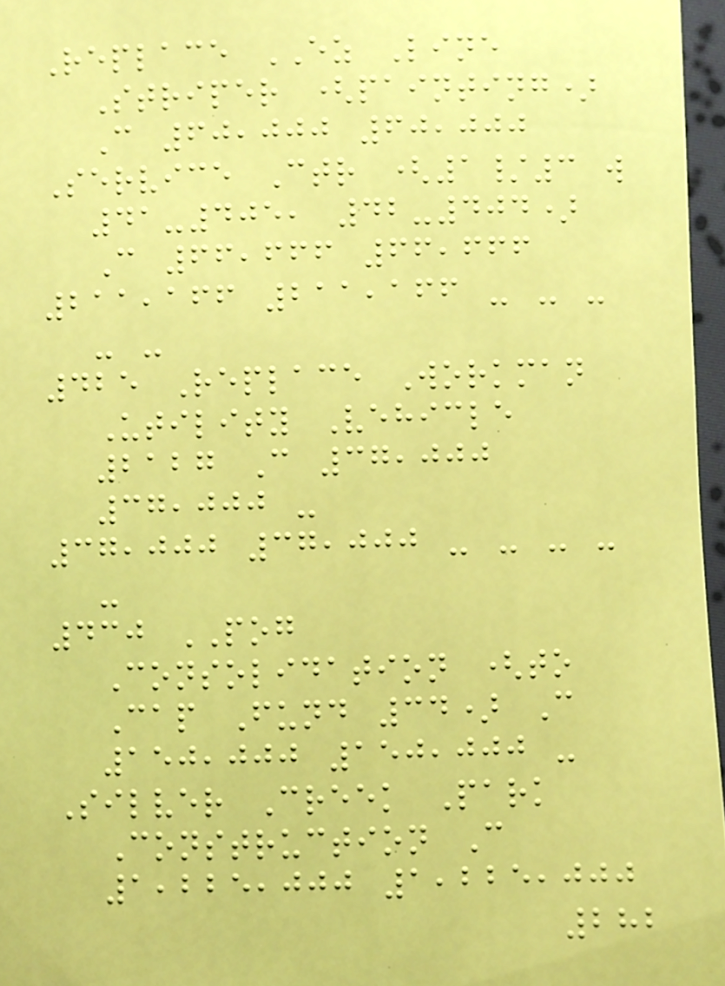Replace EZ Line
Striper (painting)
C 60,000 60,000
Service Ctr (1/3 w
41-405, 42-404)
C 66,666 66,666
211,166 211,166 - - -
- -
425 Replace Workman
Utility Vehicle
2127 C 37,000
37,000 -
37,000 37,000 - - - -
-
430 POG
Consolidation (to
Cap Fund 34) C
150,000 150,000 -
Silver Creek Park
Construction C
1,225,000 1,225,000
282
